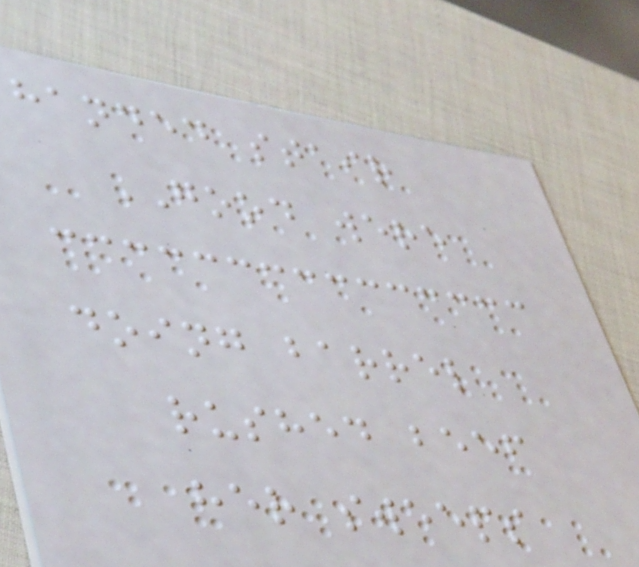handed stair
GOOD were
doing barrel
rushed beef
her sweeps
